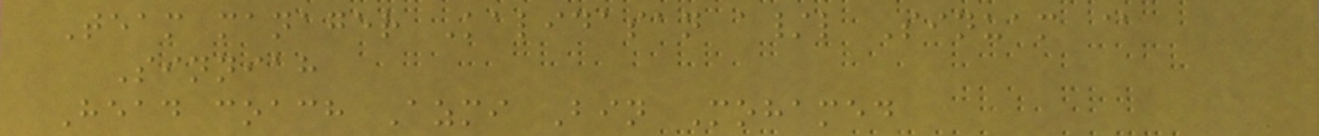Team manager Kalidasan a/l Sinuam @
Sinniah
Head coach Azmi Bin Mohamed
